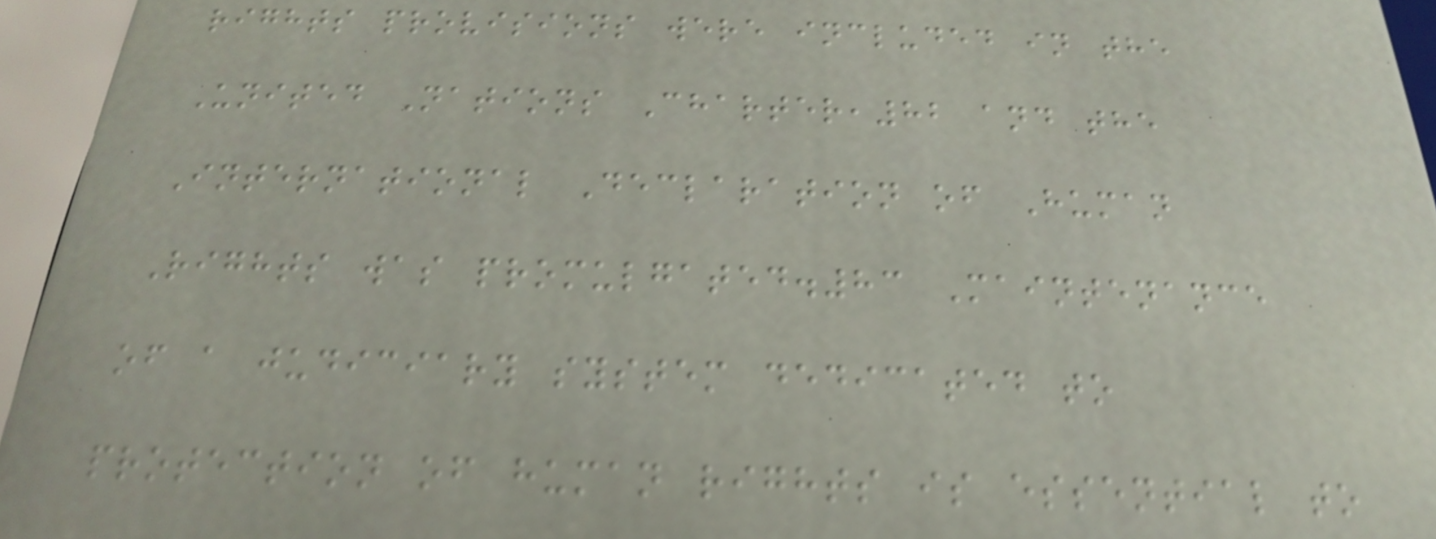rights provisions were included in the
United Nations Charter,82 and the
International Declaration of Human
Rights was promulgated.83 Maintenance
of a judiciary system dedicated to
protection of human rights is essential to
